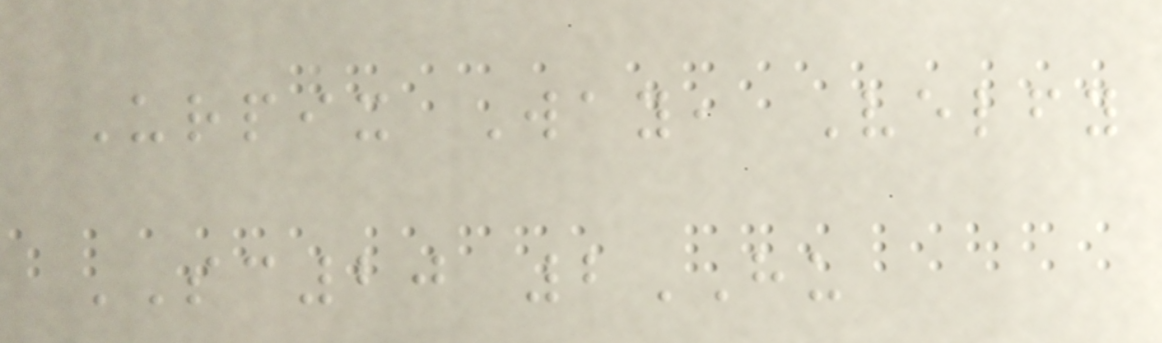Urpix Way, Velfy
SC20 2HU
